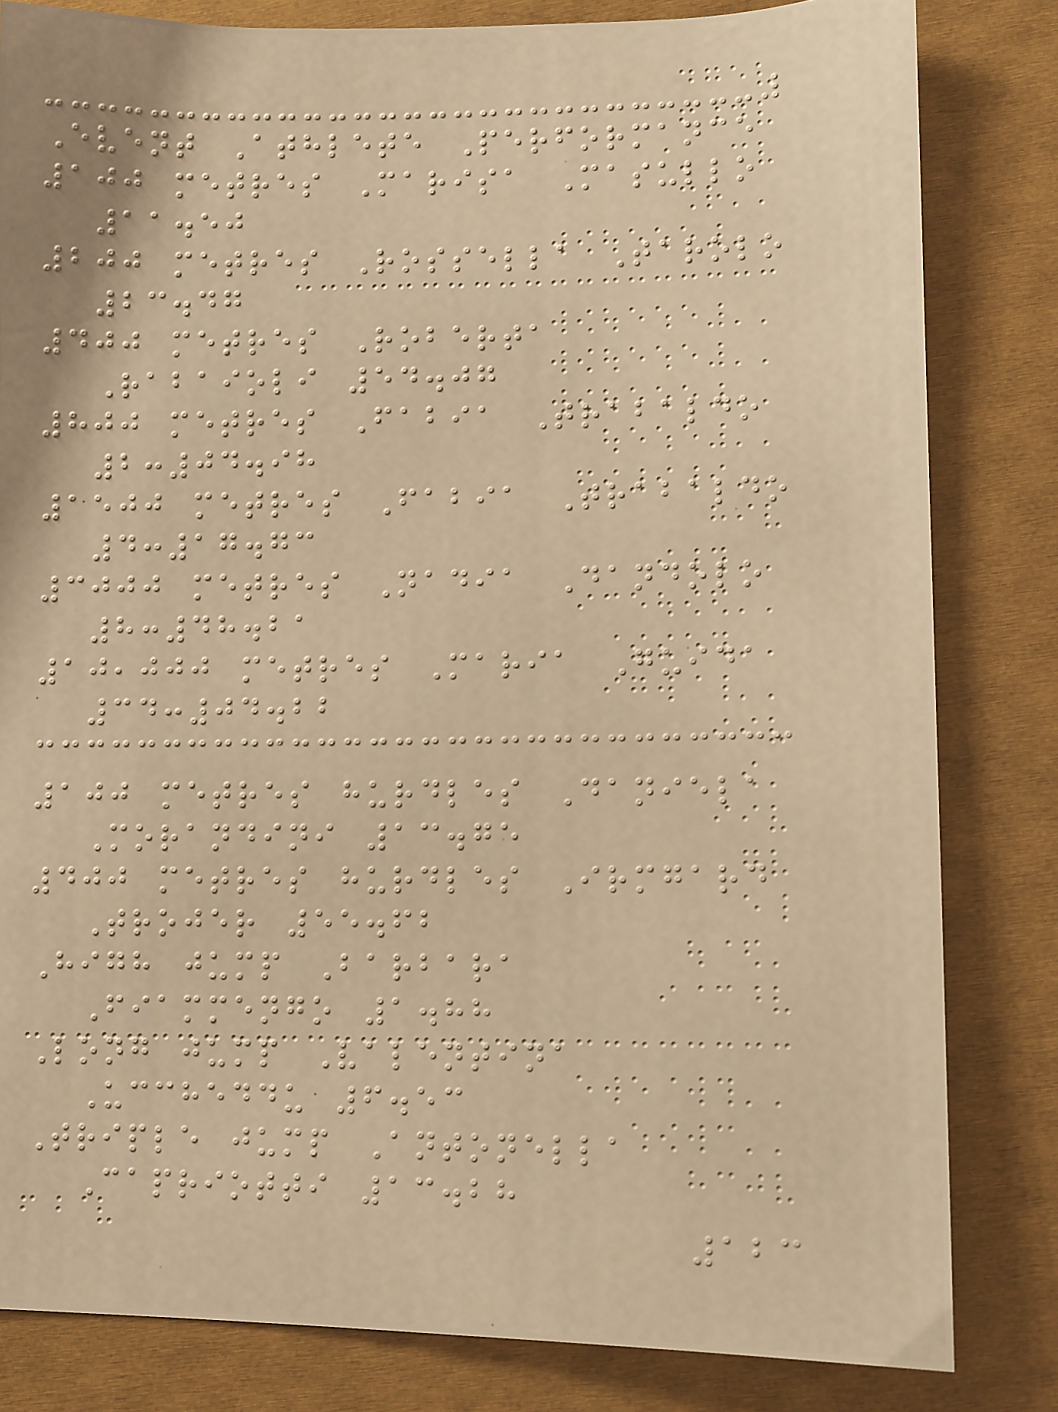Event Athlete Performance
100 metres Marisa Masullo
11.50
200 metres Rossella Tarolo
23.47
400 metres Roberta
Rabaioli 54.07
800 metres Fabia Trabaldo
2:04.98
1500 metres Fabia Trabaldo
4:17.73
3000 metres Nadia Dandolo
8:48.21
10,000 metres Maria Guida
34:04.22
100 metres hurdles Daniela
Morandini 13.75
400 metres hurdles Irmgard
Trojer 55.62
High jump Barbara
Fiammengo 1.88
Long jump Valentina
Uccheddu 6.53
Triple jump Antonella
Capriotti 13.28
123
